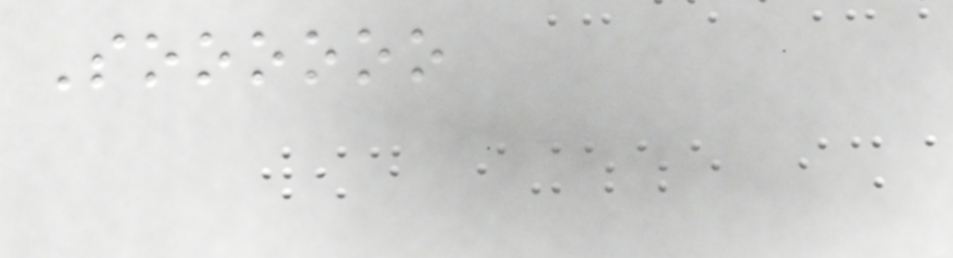Soooooo
